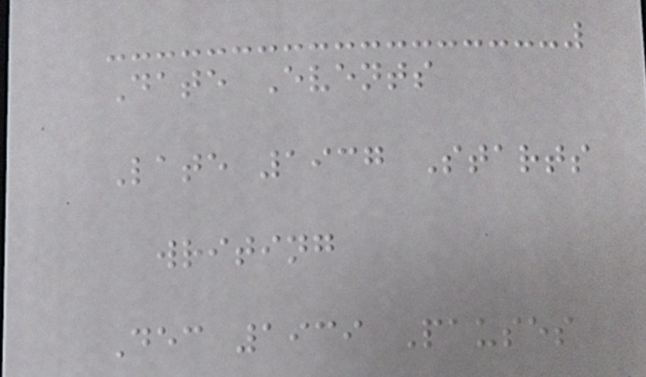Date Events
Late 1937 Starts
writing
Dec 1939 Pauses
